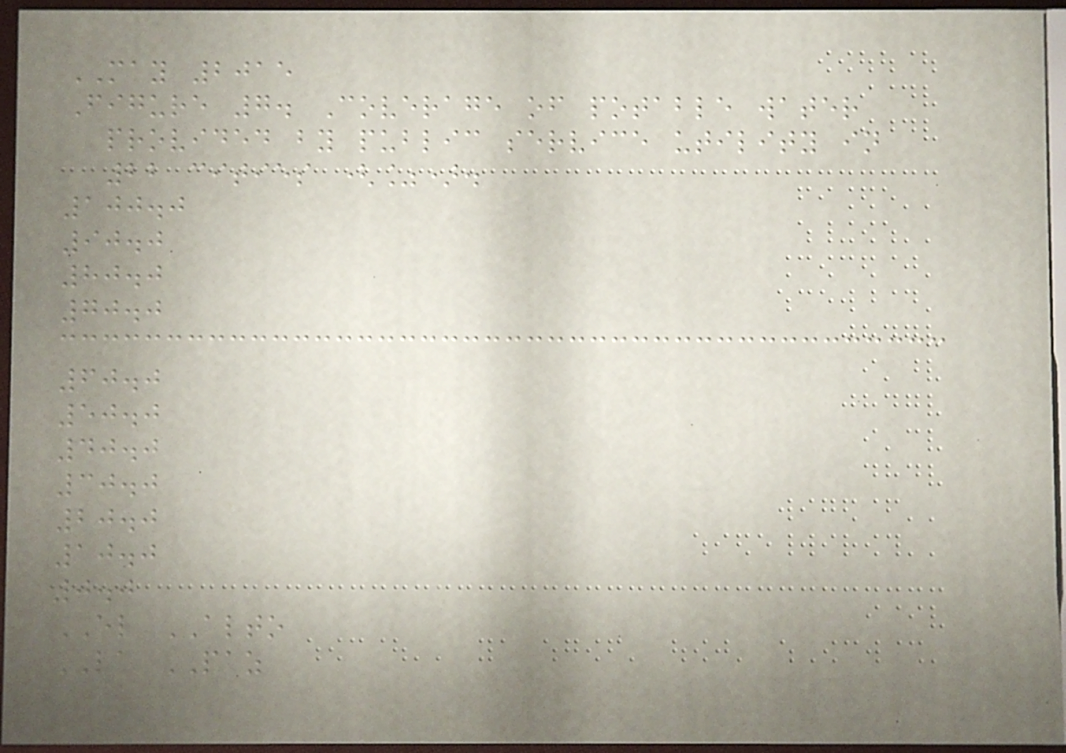MAY 2015
Figure 7. Coverage of potable water
provided by public service utility in
22 cities (%).
100.0
90.0
80.0
70.0
60.0
50.0
40.0
30.0
20.0
10.0
0.0
EL ALTO
LA PAZ
